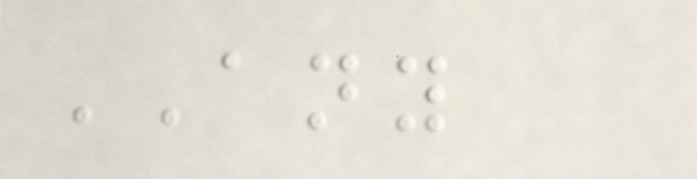ANY
